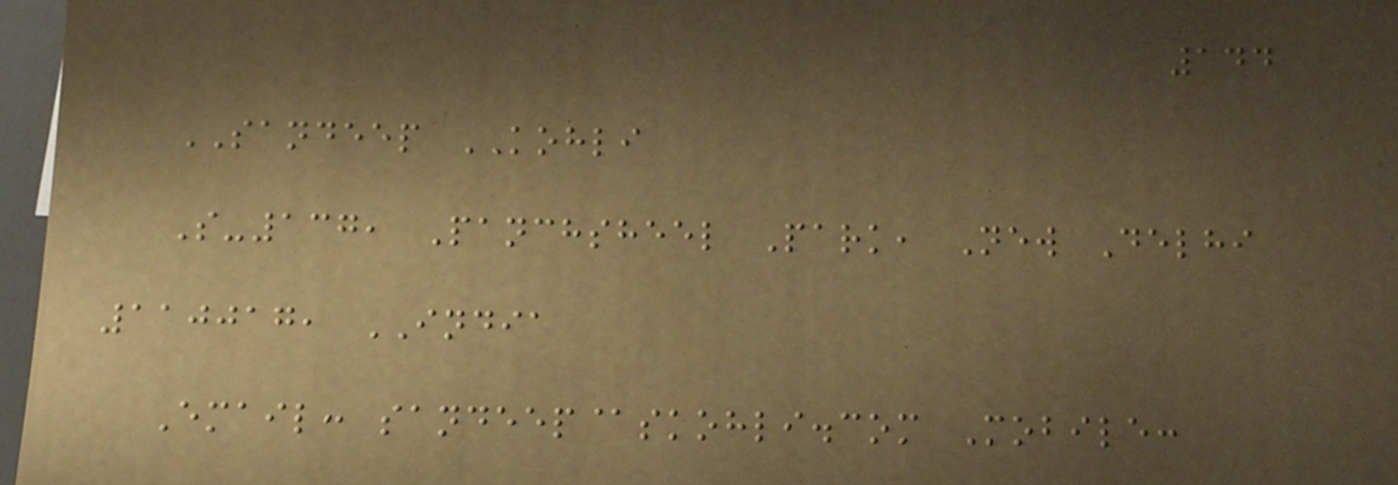144
SANDEEP KOHLI
S-137, Panchsheel Park, New Delhi
110017, INDIA
Email: sandeep@skohli.com Mobile:
